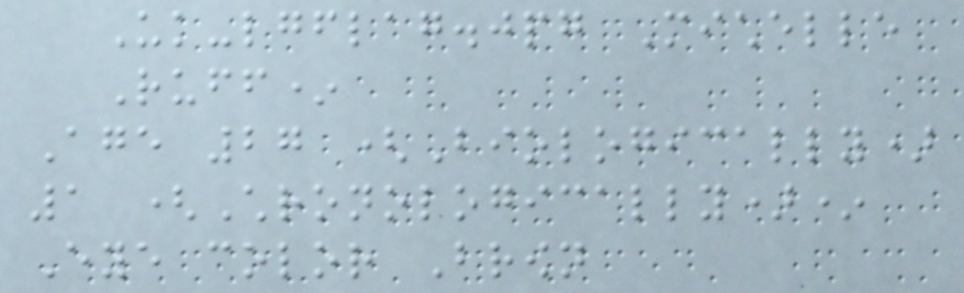Uk-lgflag.jpg Michelle
Ruff*
Age 27 (Biologically)
1 (Chronologically)*
Eye color Brown
